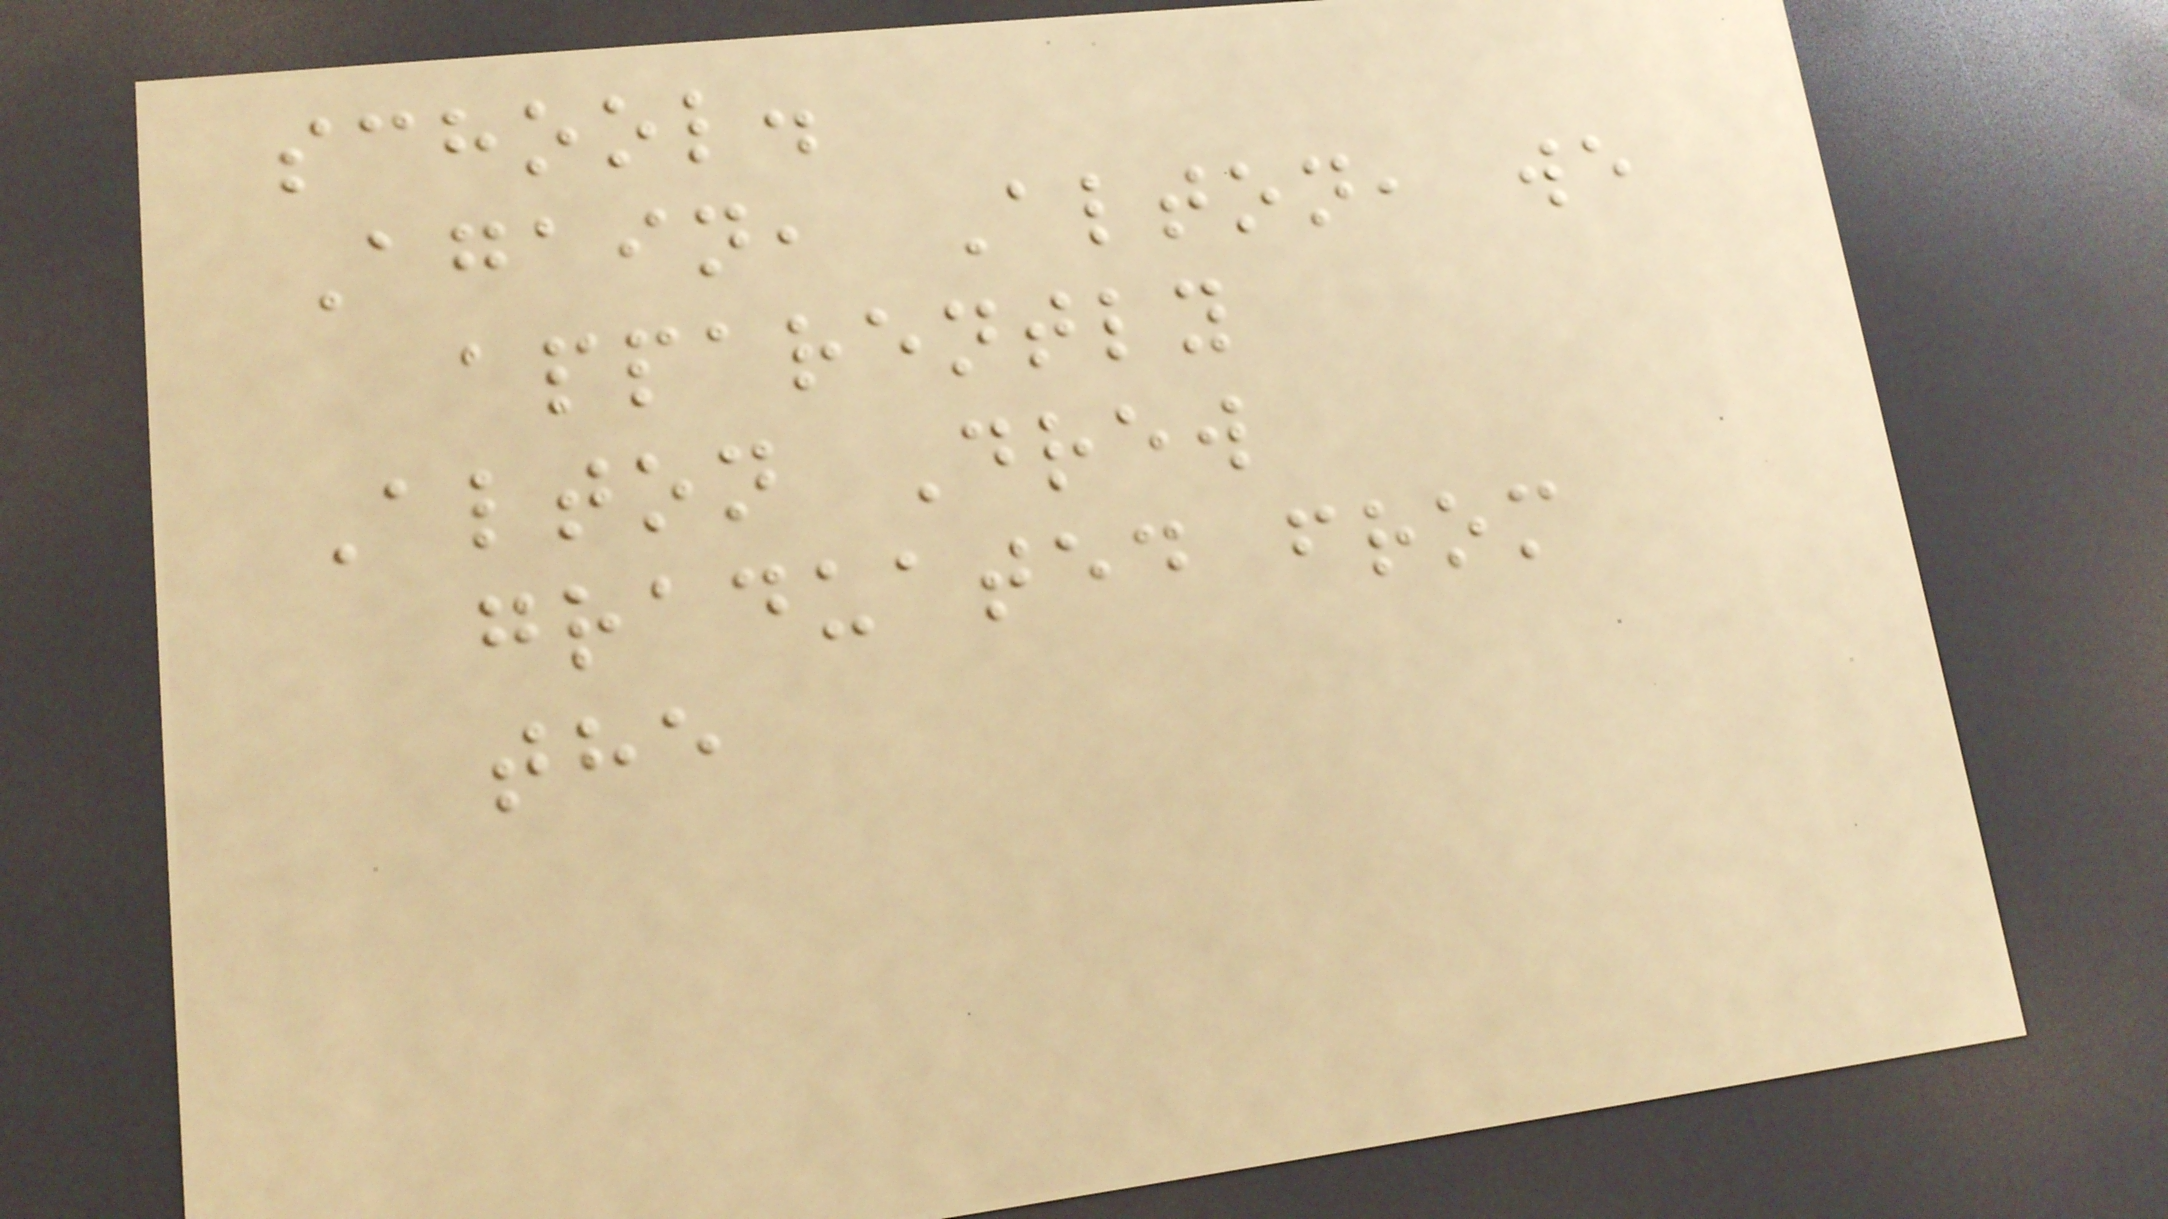school.
Again, Alton, we
apparently
Alton Drew
graduated from
the
